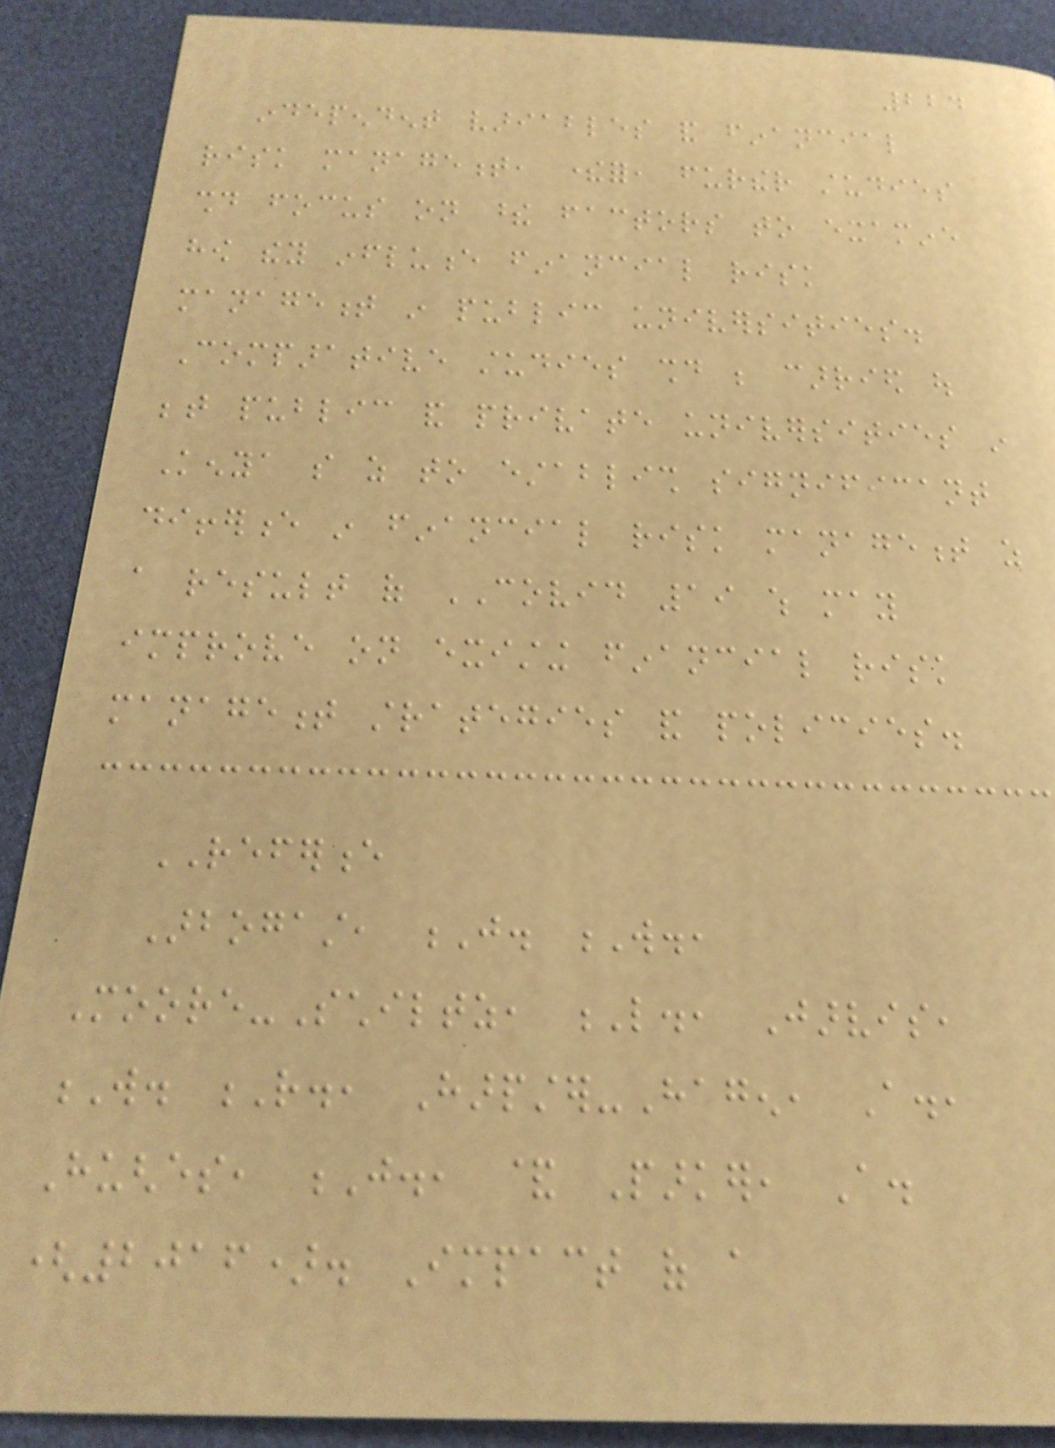224
independent variables and financial
risk management, therefor, further studies
should focus on these factors to examine
how they influence financial risk
management in public universities.
Comparative studies should be carried out
between public and private universities in
Kenya so as to establish significant
difference in financial risk management as
a result of COVID 19 which may
improve on existing financial risk
management strategies and policies.
REFERENCE
Arbogast, J. W.,
Moore-Schiltz, L., Jarvis,
W. R., Harpster-Hagen, A.,
Hughes, J., & Parker, A.
(2016). Impact of a
